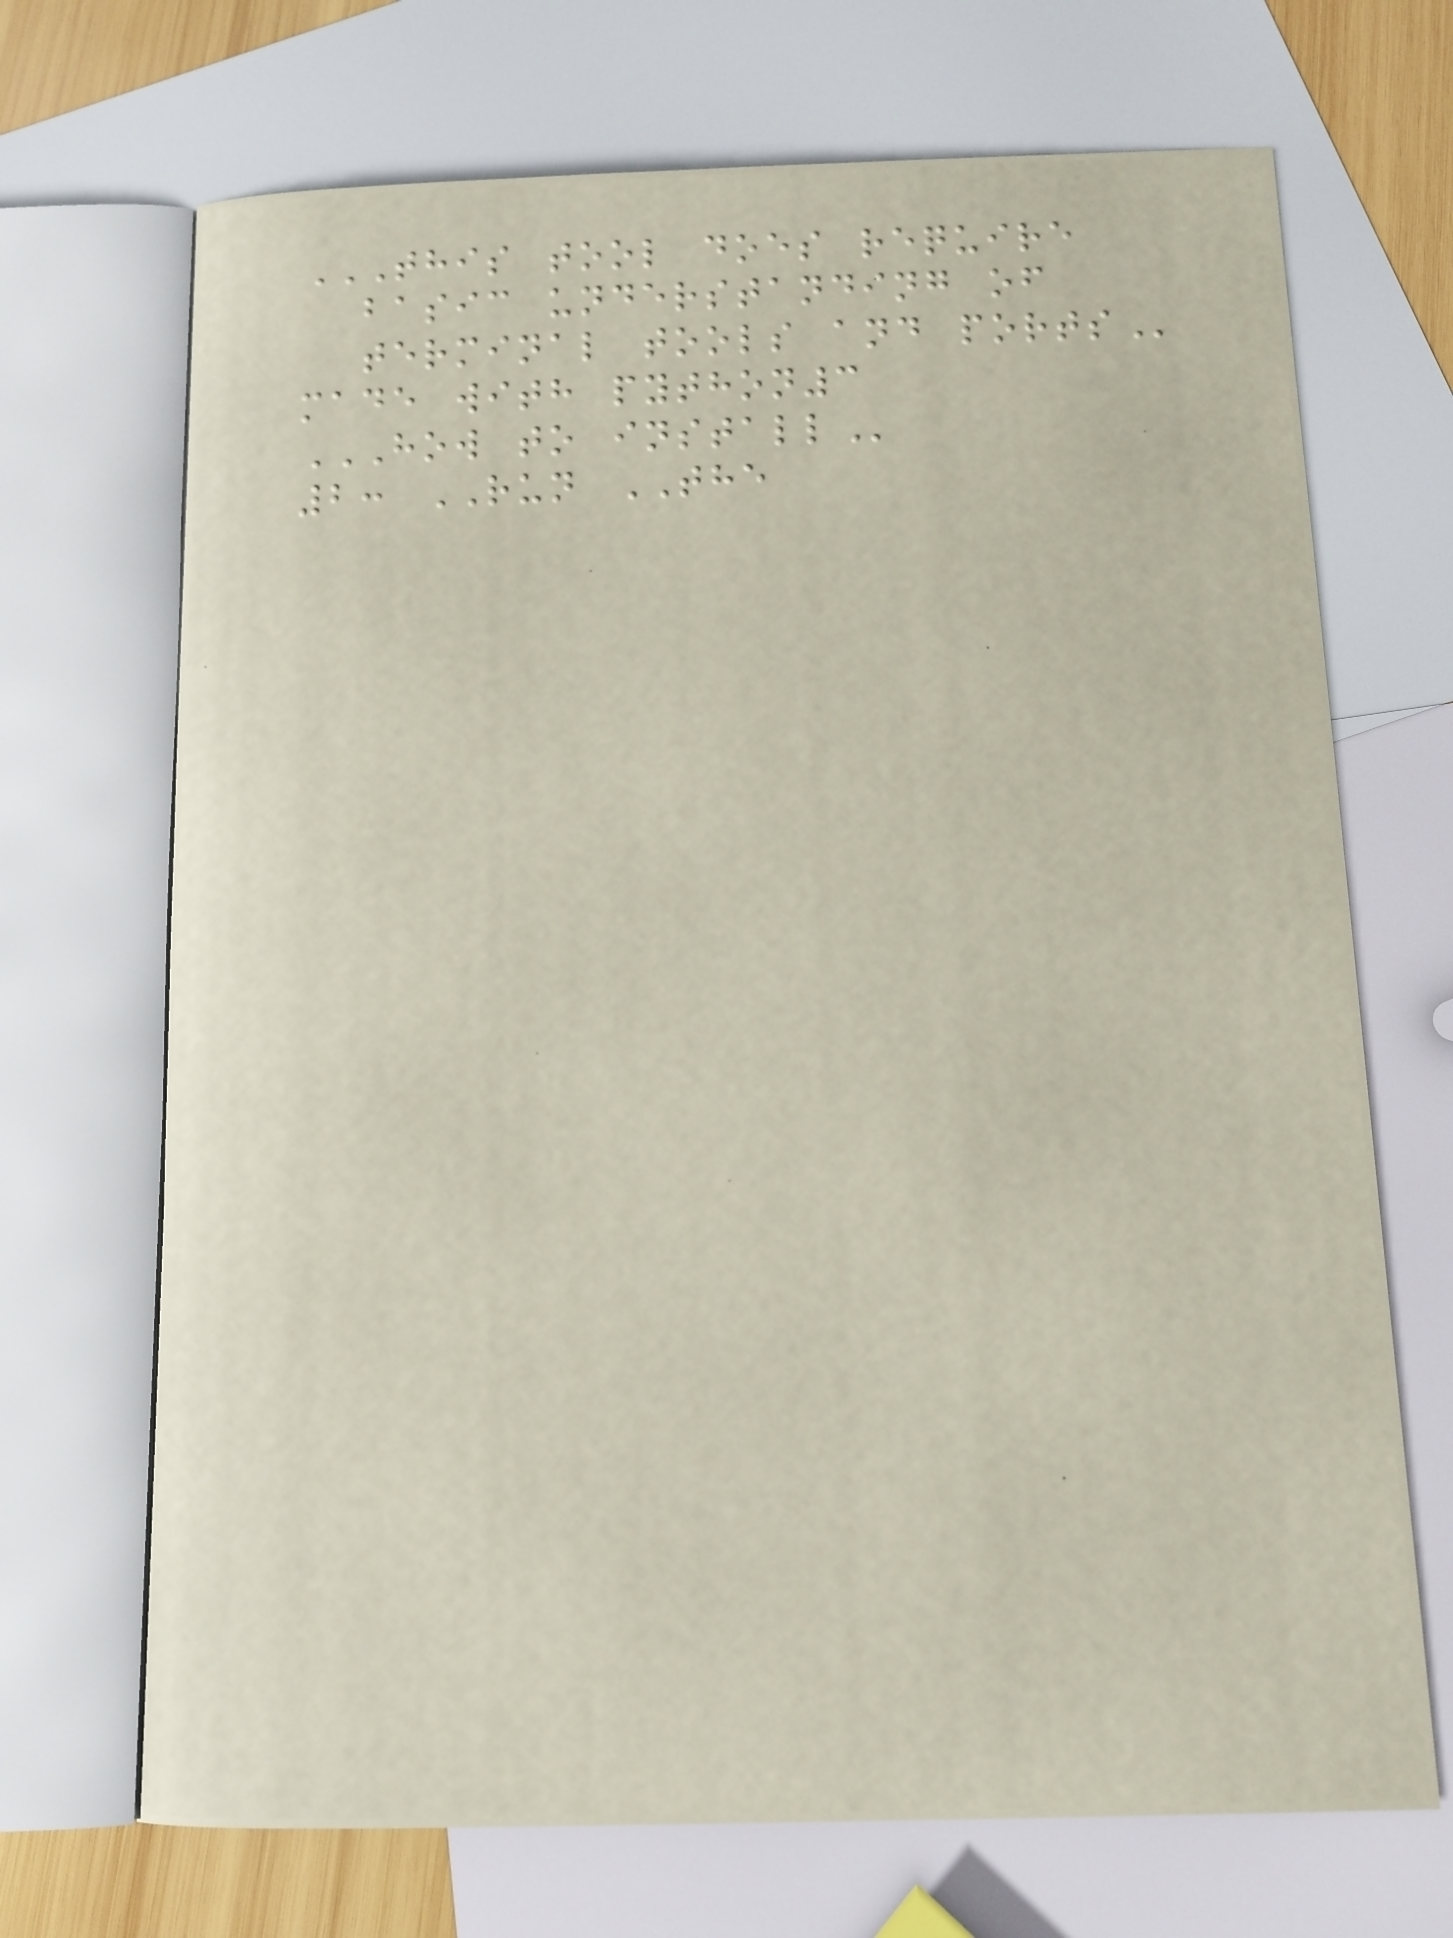THIS TOOL DOES REQUIRE
BASIC UNDERSTANDING OF
TERMINAL TOOLS AND PORTS
made with python3
HOW TO INSTALL
2: RUN THE
